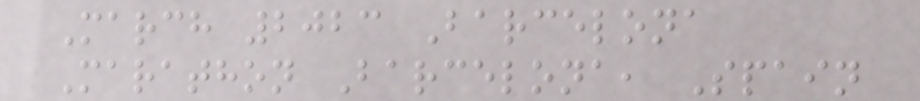March 2023 Barcelona
Marathon Barcelona, Spain
